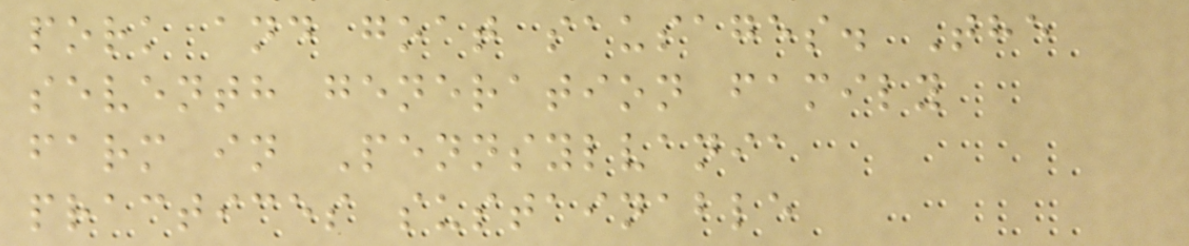pork and goat sausages. The
seventh generation family
farm in Pennsylvania
practices sustainable
